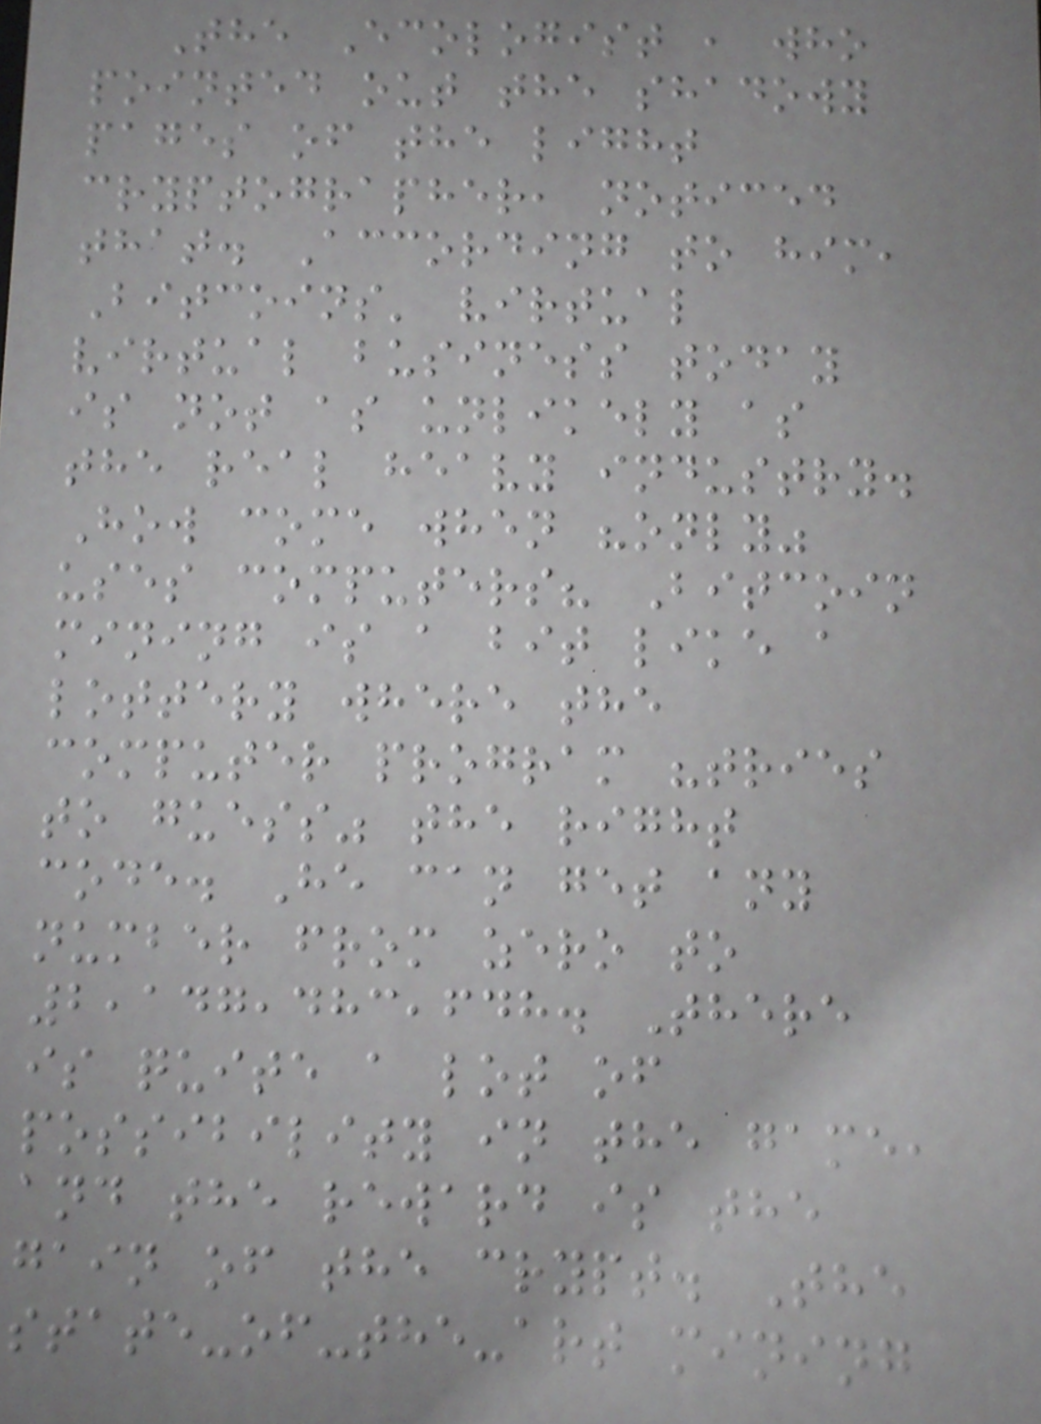The Ecologist , who
pointed out the shadowy
pages of the light
cryptographer, noticed
that. According to him,
Bitcoins' virtual
virtual business today
is not as unlikely as
the real heavy industry.
How come when "only"
uses computers? Bitcoin
mining is a bit like a
lottery where the
computer program "tries
to guess" the right
code. He can get any
number from zero to
2,147,483,648. There
is quite a lot of
possibility in the game,
and the reward is the
gain of the crypt. The
state-of-the-art mining
